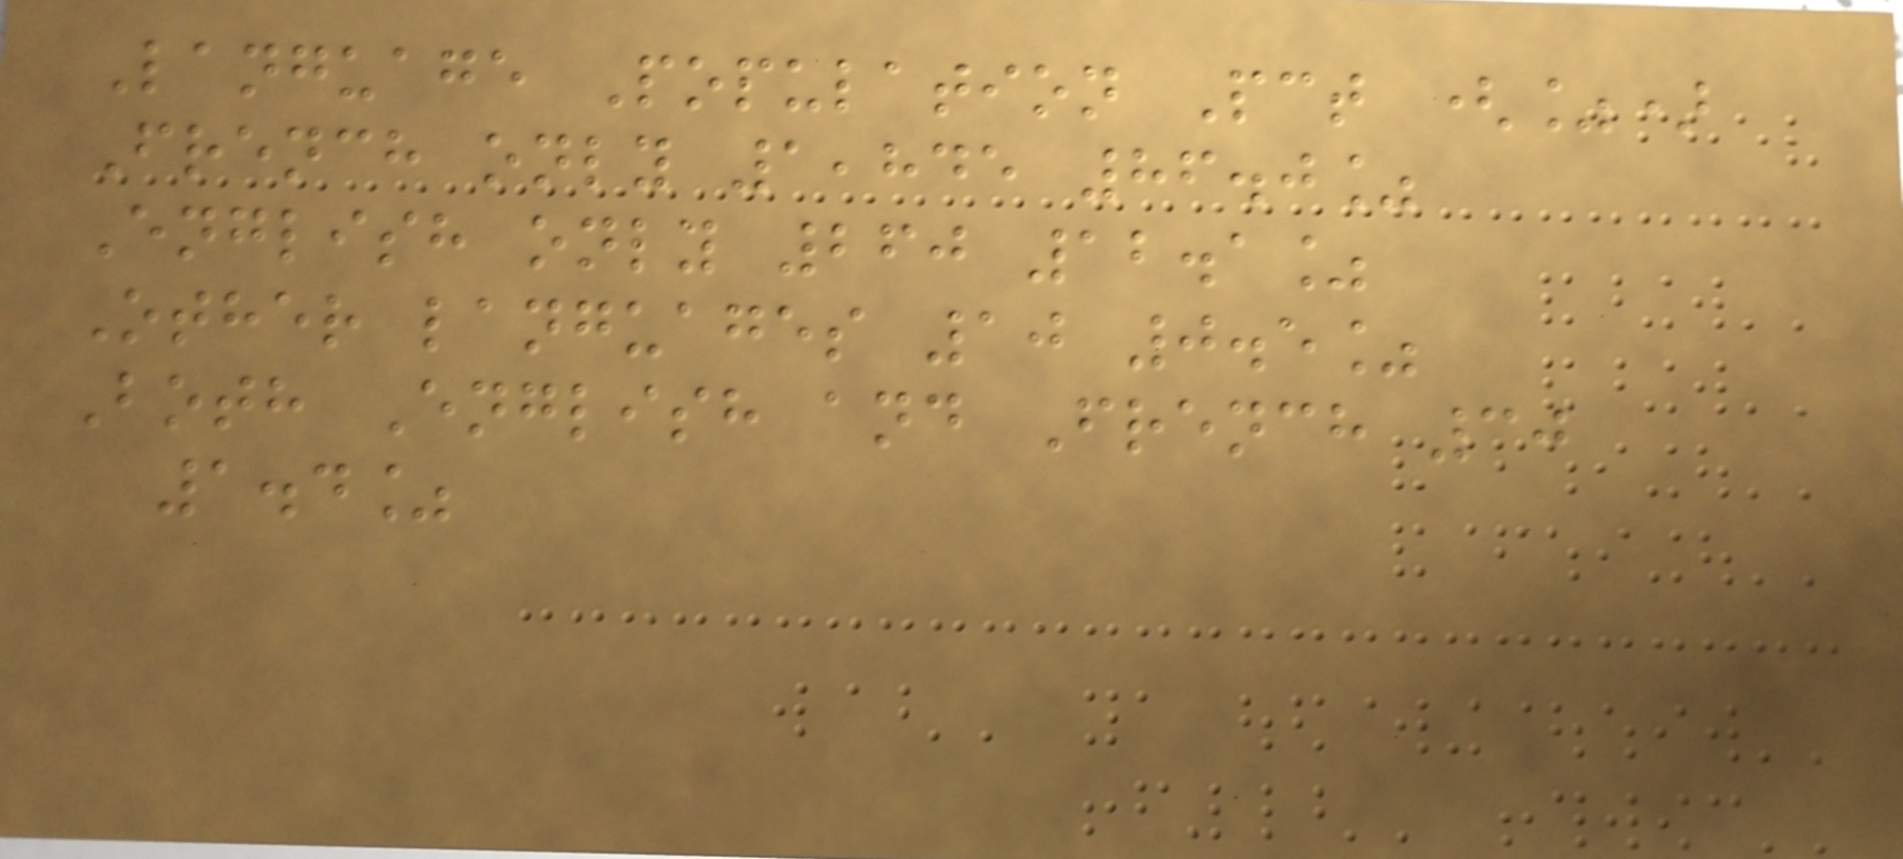Language Population Pct (%)
French only 1,845 86.0%
English only 260 12.1%
Other languages 10 0.5%
Both English and French 30
1.4%
